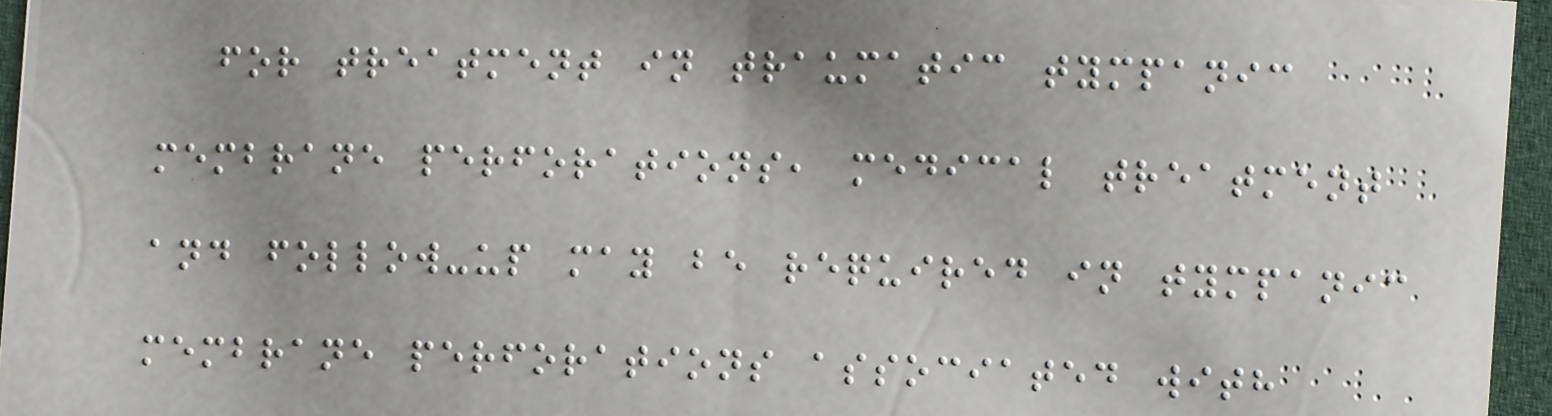for treatment in traumatic tympanic
membrane perforations, medical treatment
and follow-up may be required in tympanic
membrane perforations associated with
